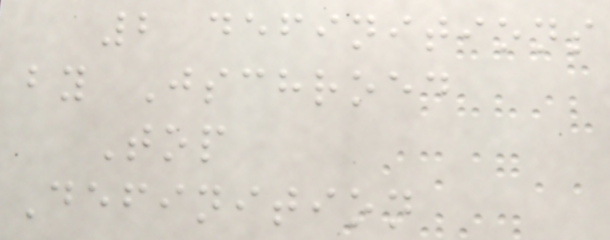2 definitions
by Jschroed
Top
Definition
